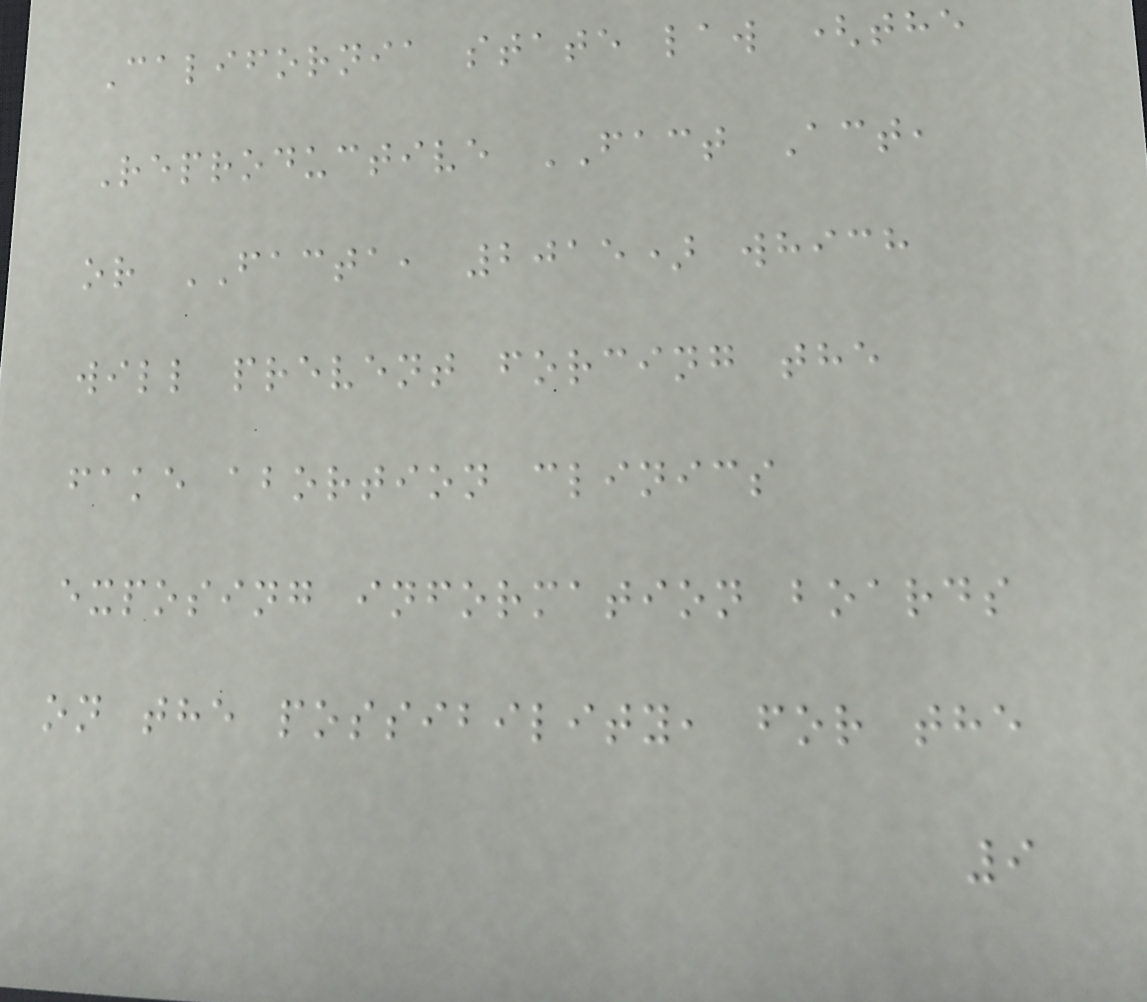California state law (the
Reproductive FACT Act,
or FACTA, 2015) which
will prevent forcing the
fake abortion clinics
exposing information boards
on the possibility, for the
9
